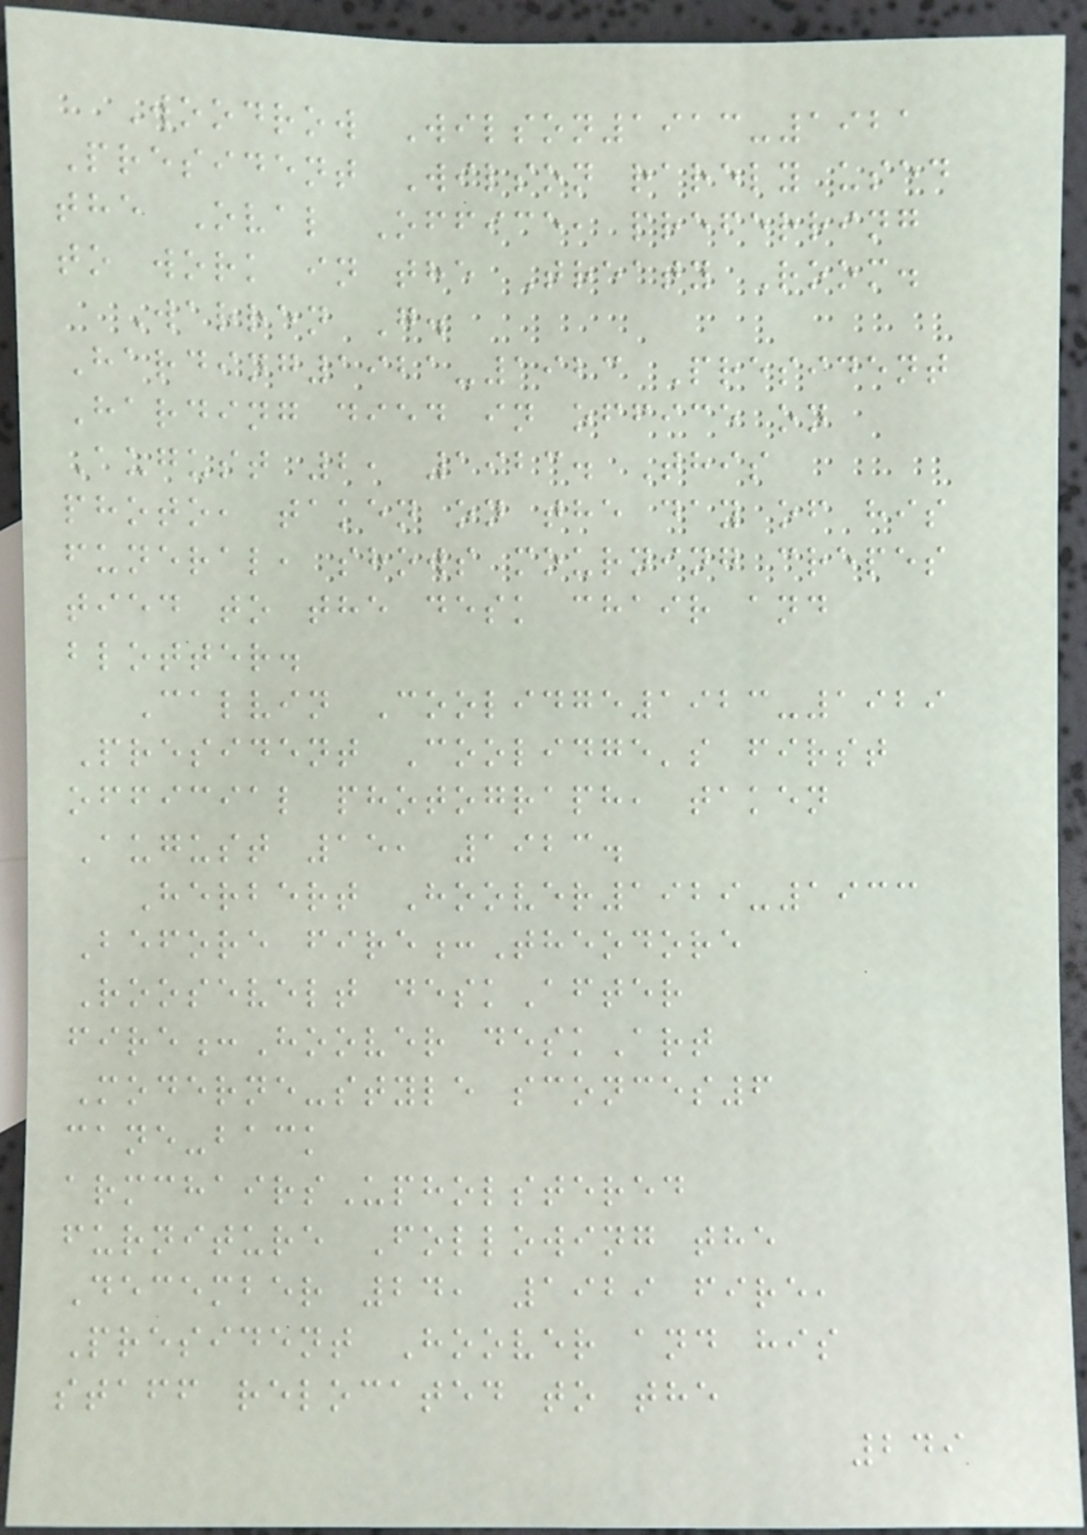Woodrow Wilson1913-1921
President Wilson rarely used
the Oval Office, preferring
to work in the Treaty Room.
Warren G.
Harding1921-1923 President
Harding died in office on
August 2, 1923. This
photo, taken on the day of his
funeral, shows mourning crepes
tied to the desk chair and
blotter.
Calvin Coolidge1923-1929
President Coolidge's first
official photograph, taken
August 15, 1923.
Herbert Hoover1929-1933
Before fire:Theodore
Roosevelt deskAfter
fire:Hoover deskArt
Moderne-style sconces6
cane-back
armchairsUpholstered
furniture Following the
December 24, 1929 fire,
President Hoover and his
staff relocated to the
249
